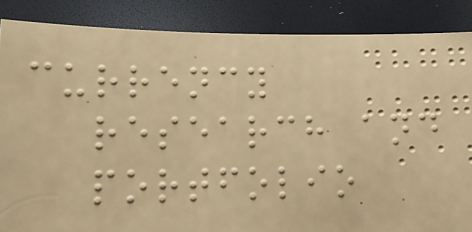currency
research and
portfolio
